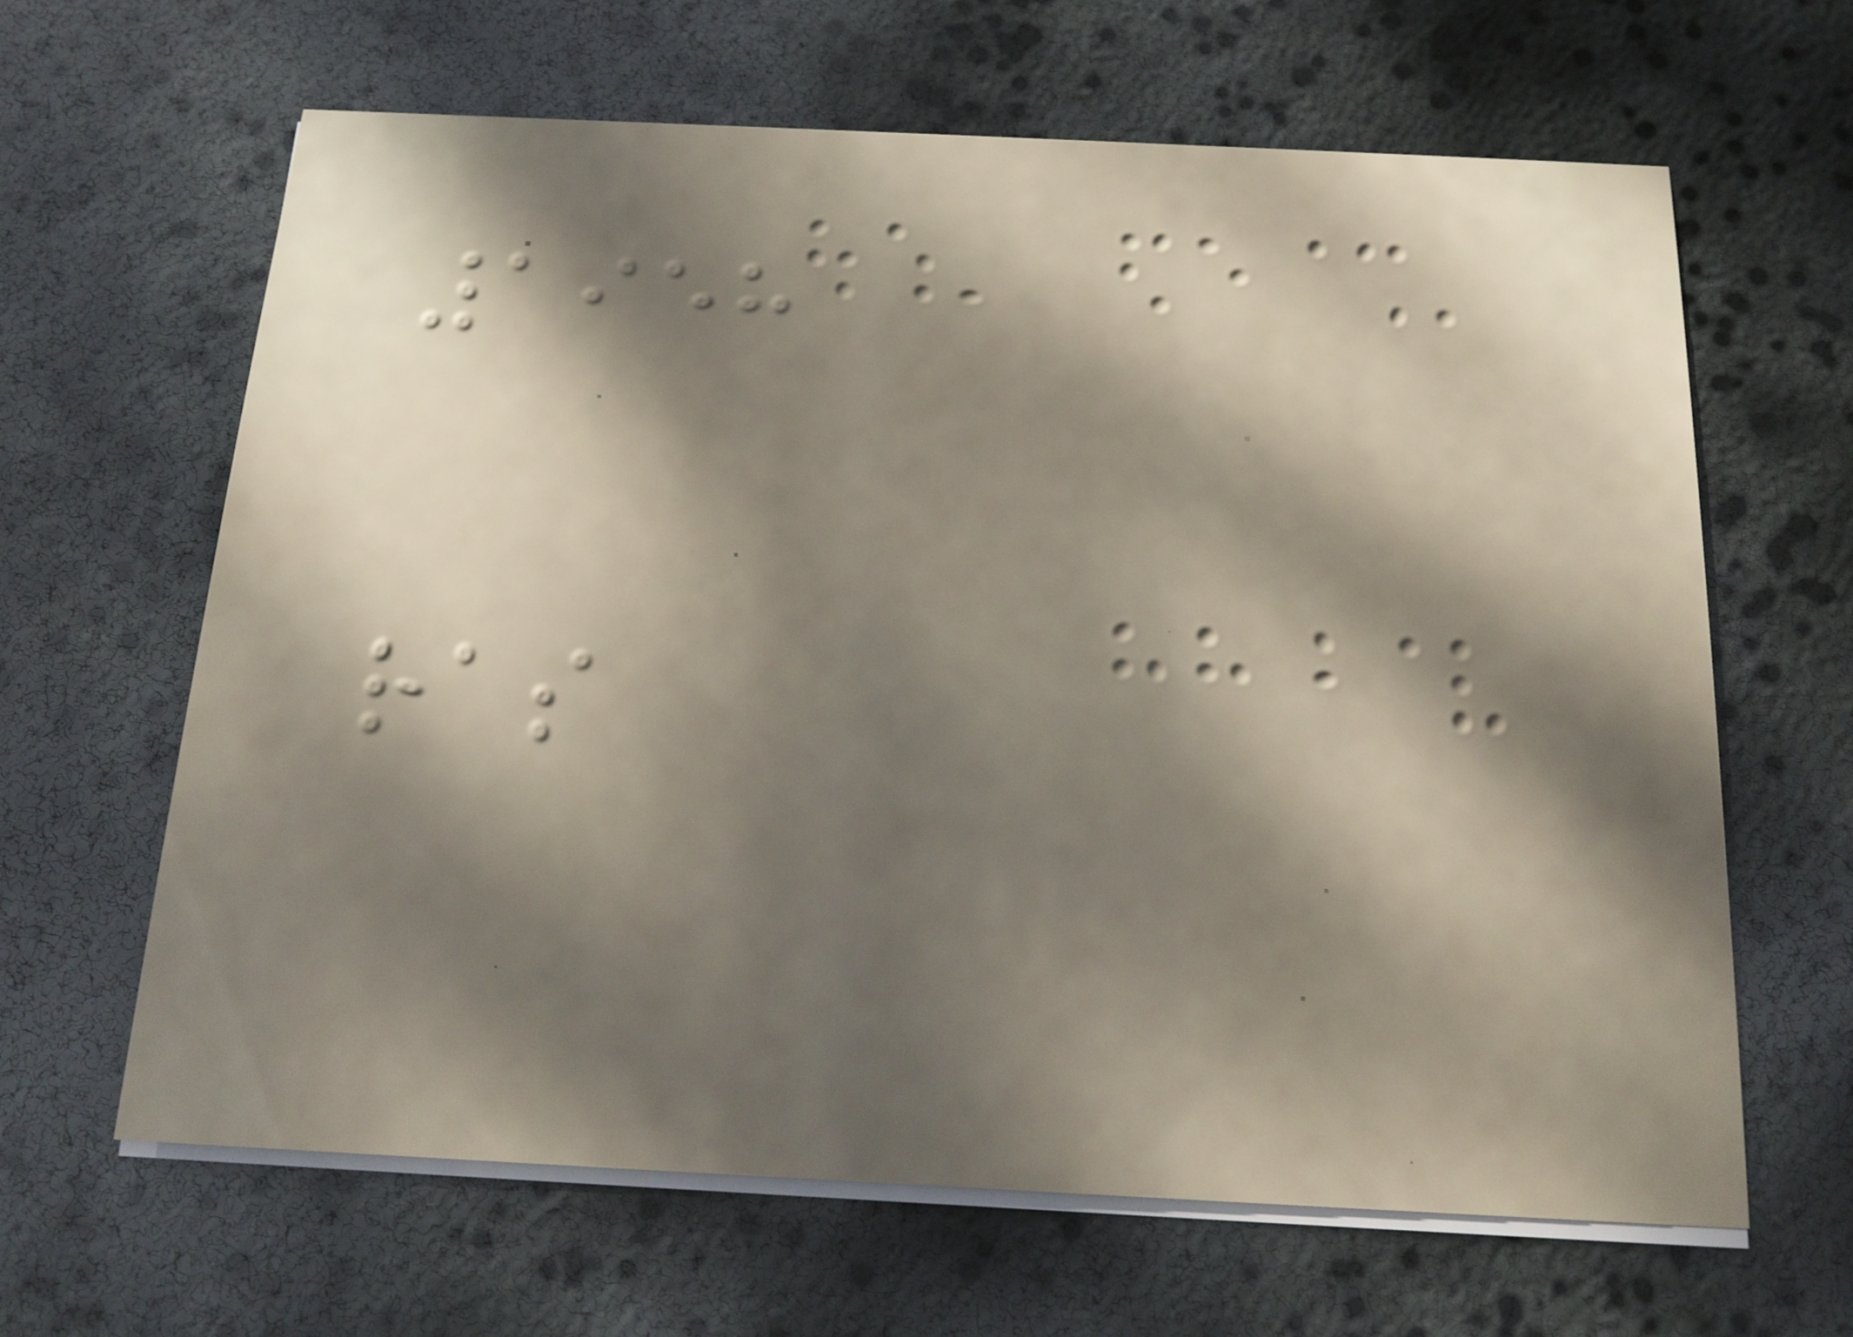1958
ras
